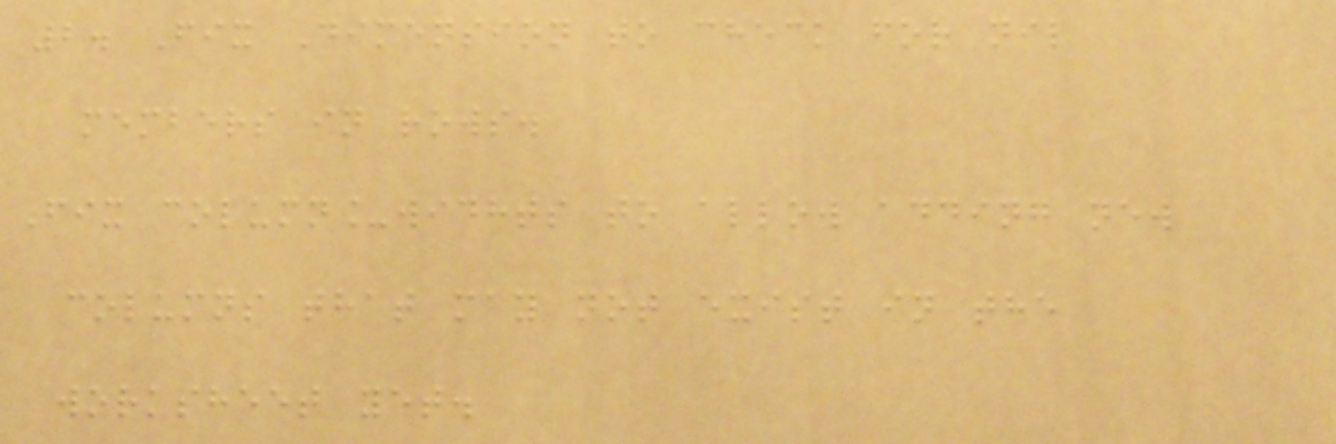2. Fix Dimension to check for nil
members in rows.
Fix column_widhts to allow adding new
columns that may not exist in the
worksheet yet.
